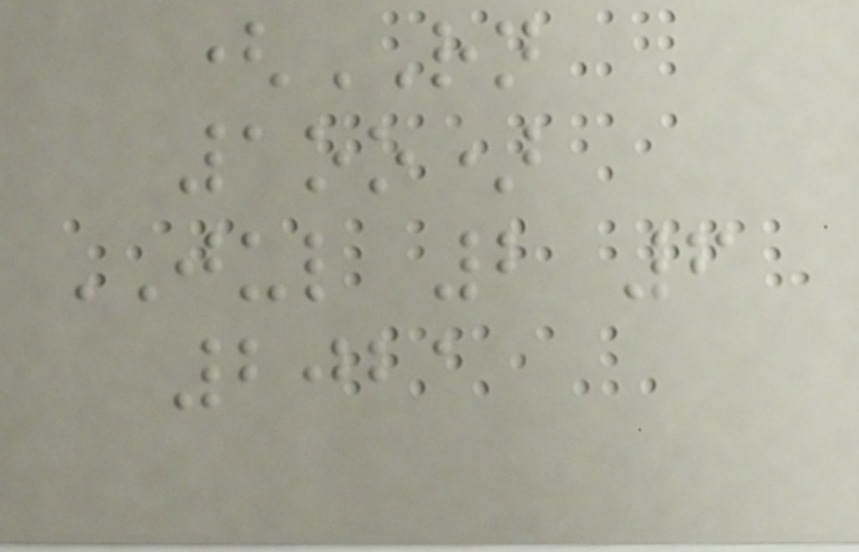(RN
1oo)
JUL 2 6
2021
